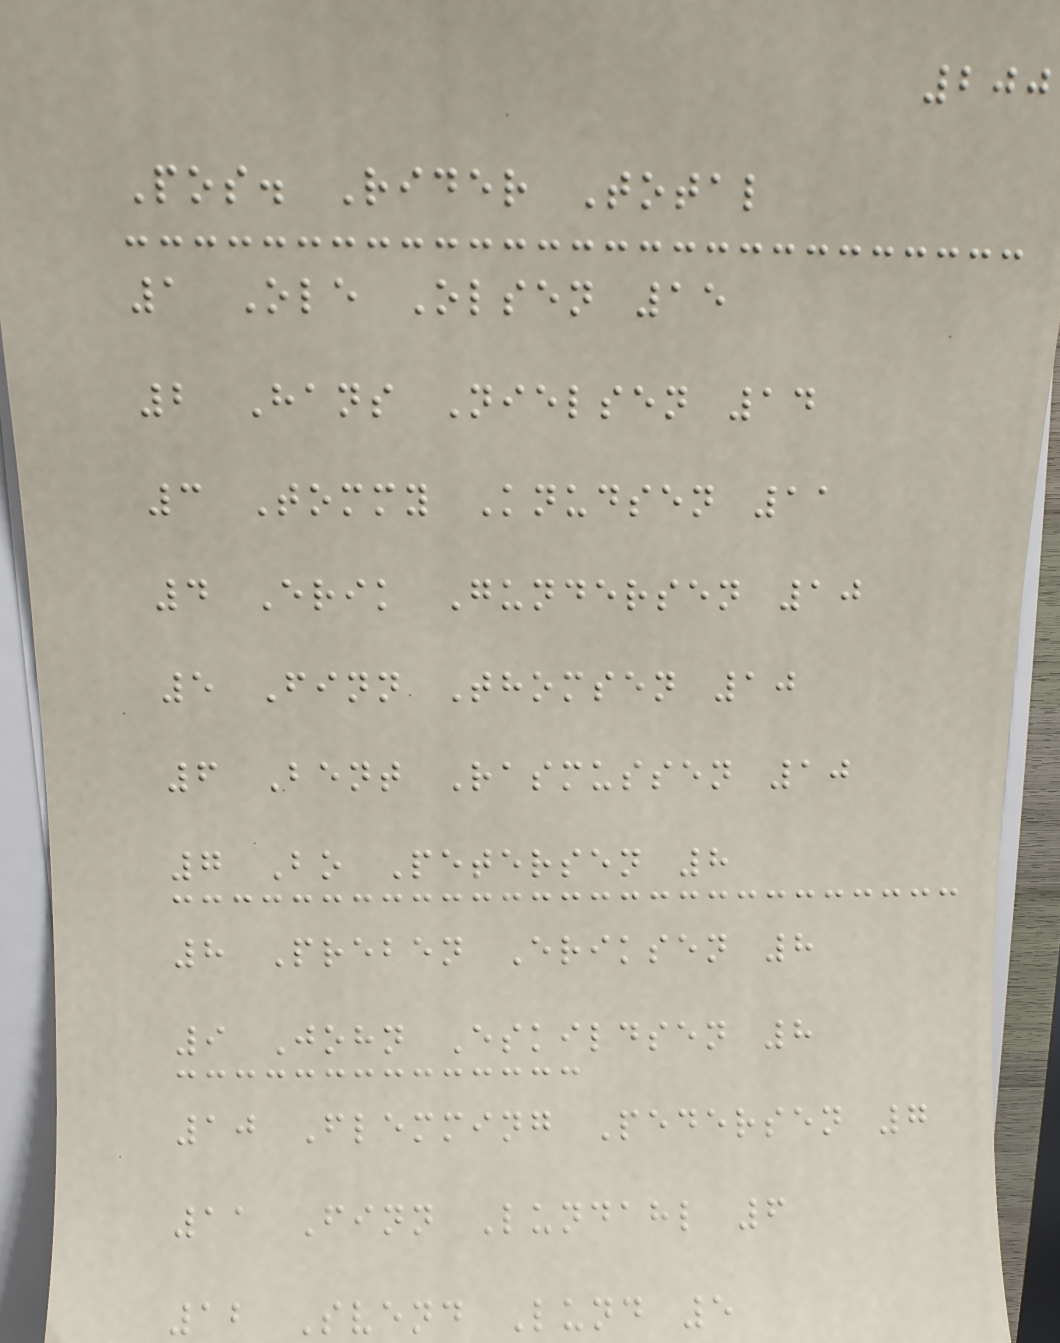200
Pos. Rider Total
1 Ole Olsen 15
2 Hans Nielsen 14
3 Tommy Knudsen 11
4 Erik Gundersen 10
5 Finn Thomsen 10
6 Bent Rasmussen 10
7 Bo Petersen 8
8 Preben Eriksen 8
9 John Eskildsen 8
10 Flemming Pedersen 7
11 Finn Lundahl 6
12 Svend Lund 5
